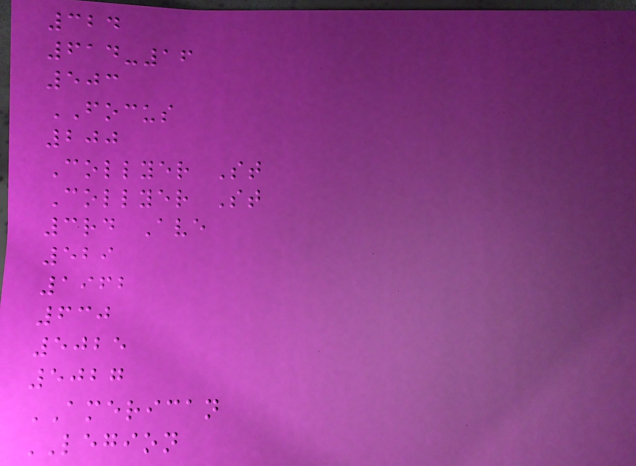324
614-16
503
FOCUS
200
Collyer St
Collyer St
3rd Ave
529
1962
630
5025
5027
AMERICAN
LEGION
